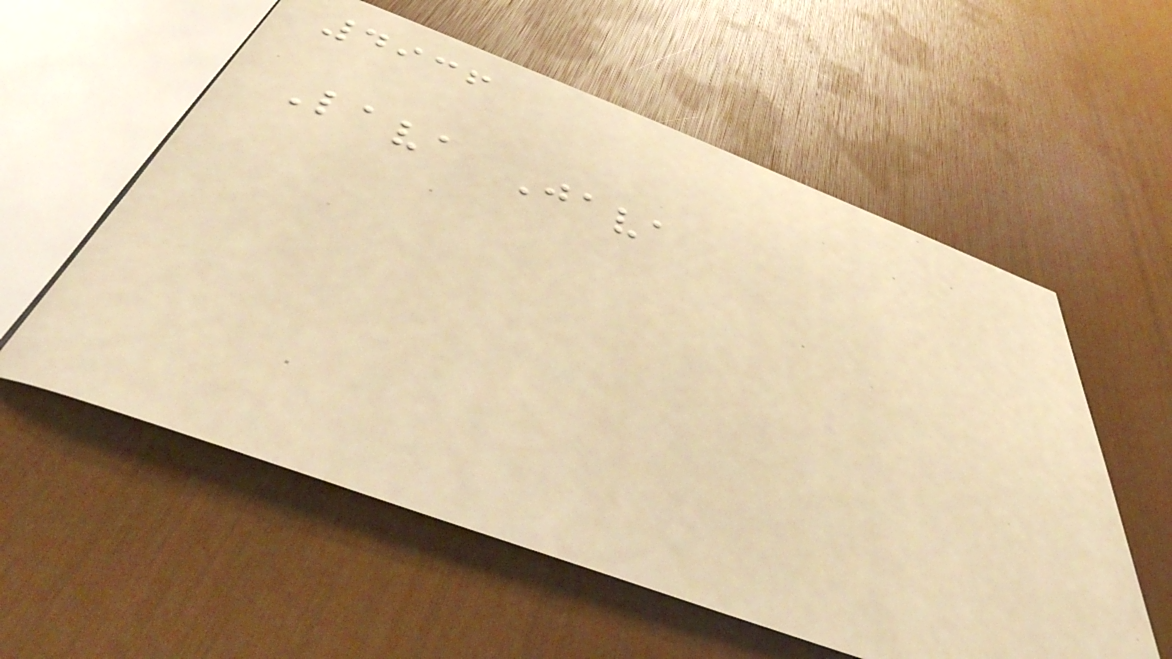4936
Lava Java
